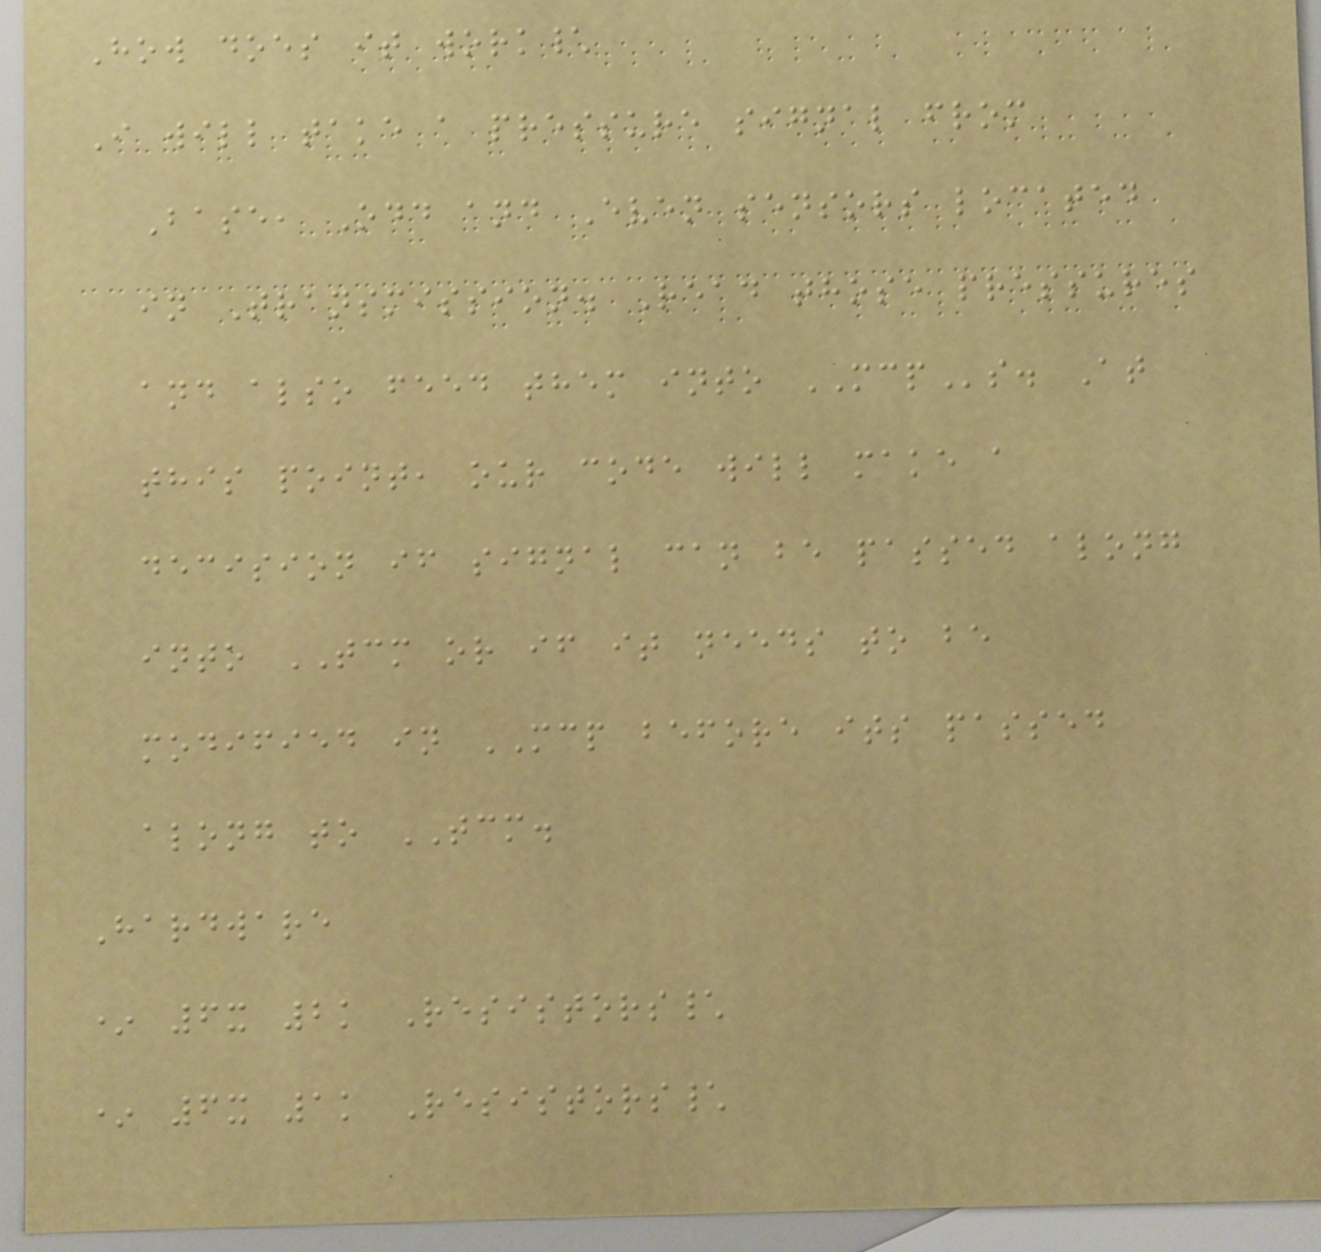How does it work\
I will take a pressure signal from
Base, Odd and Even sensors located
in Transmission. Read those pressures
and also feed them into MCPs. At
this point, our code will make a
decision if signal can be passed along
into TCM or if it needs to be
modified in MCP before its passed
along to TCM.
Hardware
* 6x 2k Resistors\
* 6x 1k Resistors\
